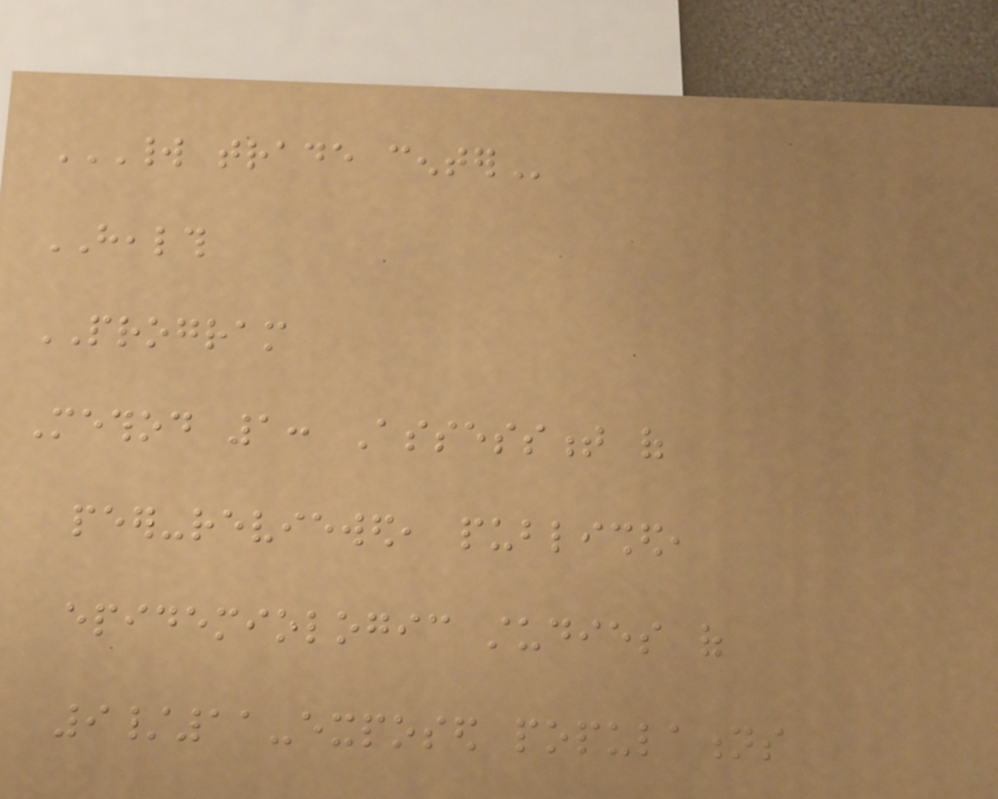WORLD TRADE CENTER
HEALTH
PROGRAM
Method 1: Assessment of
peer-reviewed, published,
epidemiologic studies of
9/11-exposed populations
